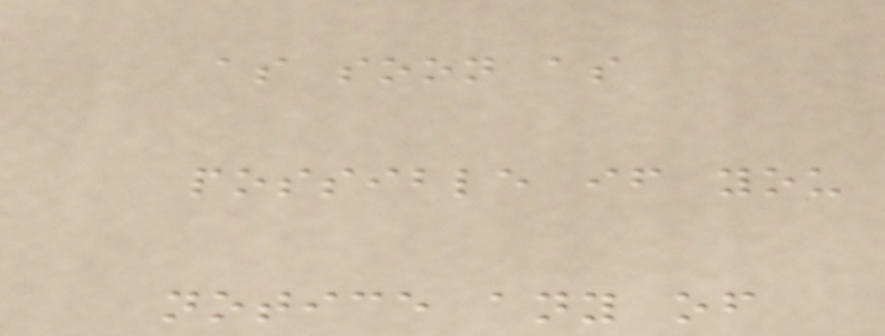as soon as
possible if you
notice any of
